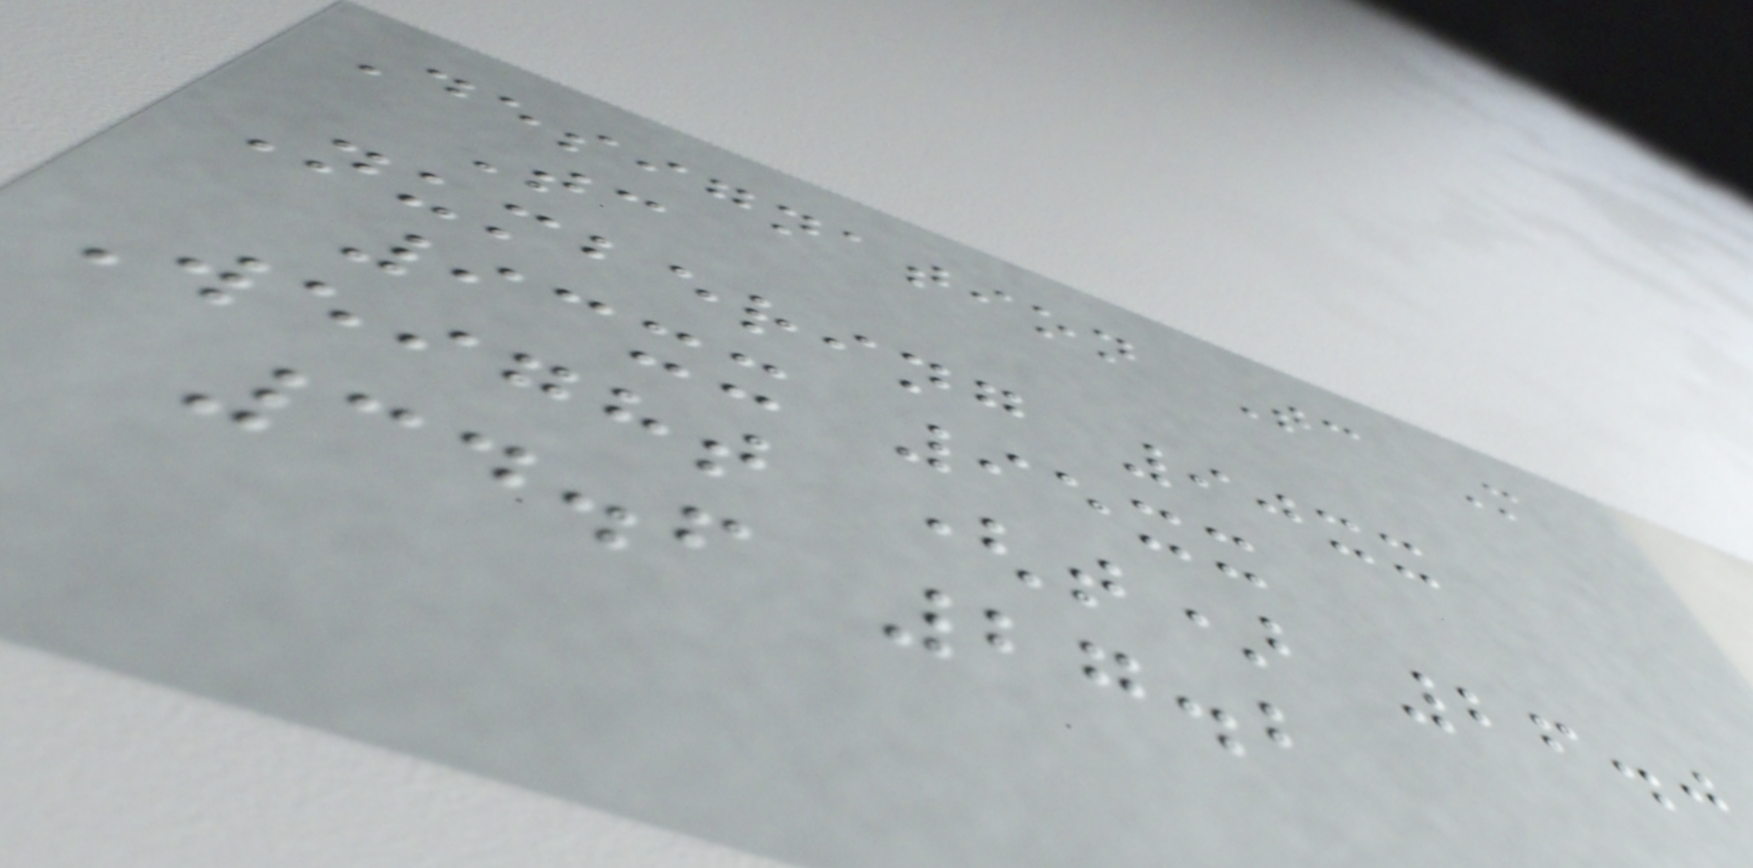Designation Tc M
Tc
Numbering 90xx
93xx 95xx
Weight (t) 26.0
34.6 27.2
